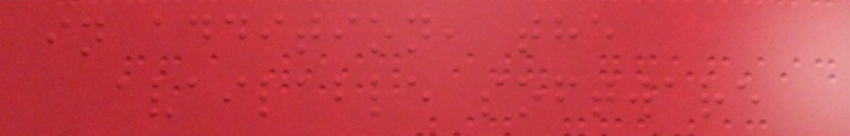in addition, the
available software
